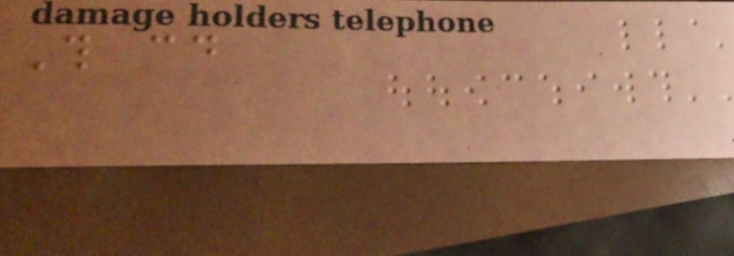This could
